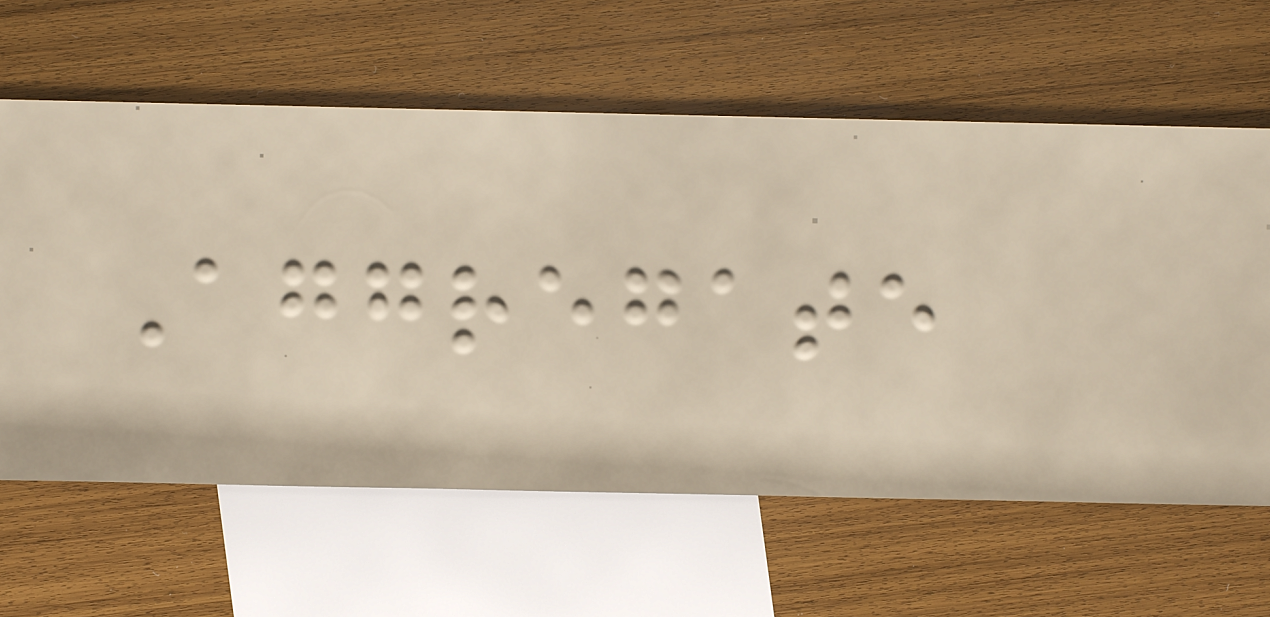Aggregate
